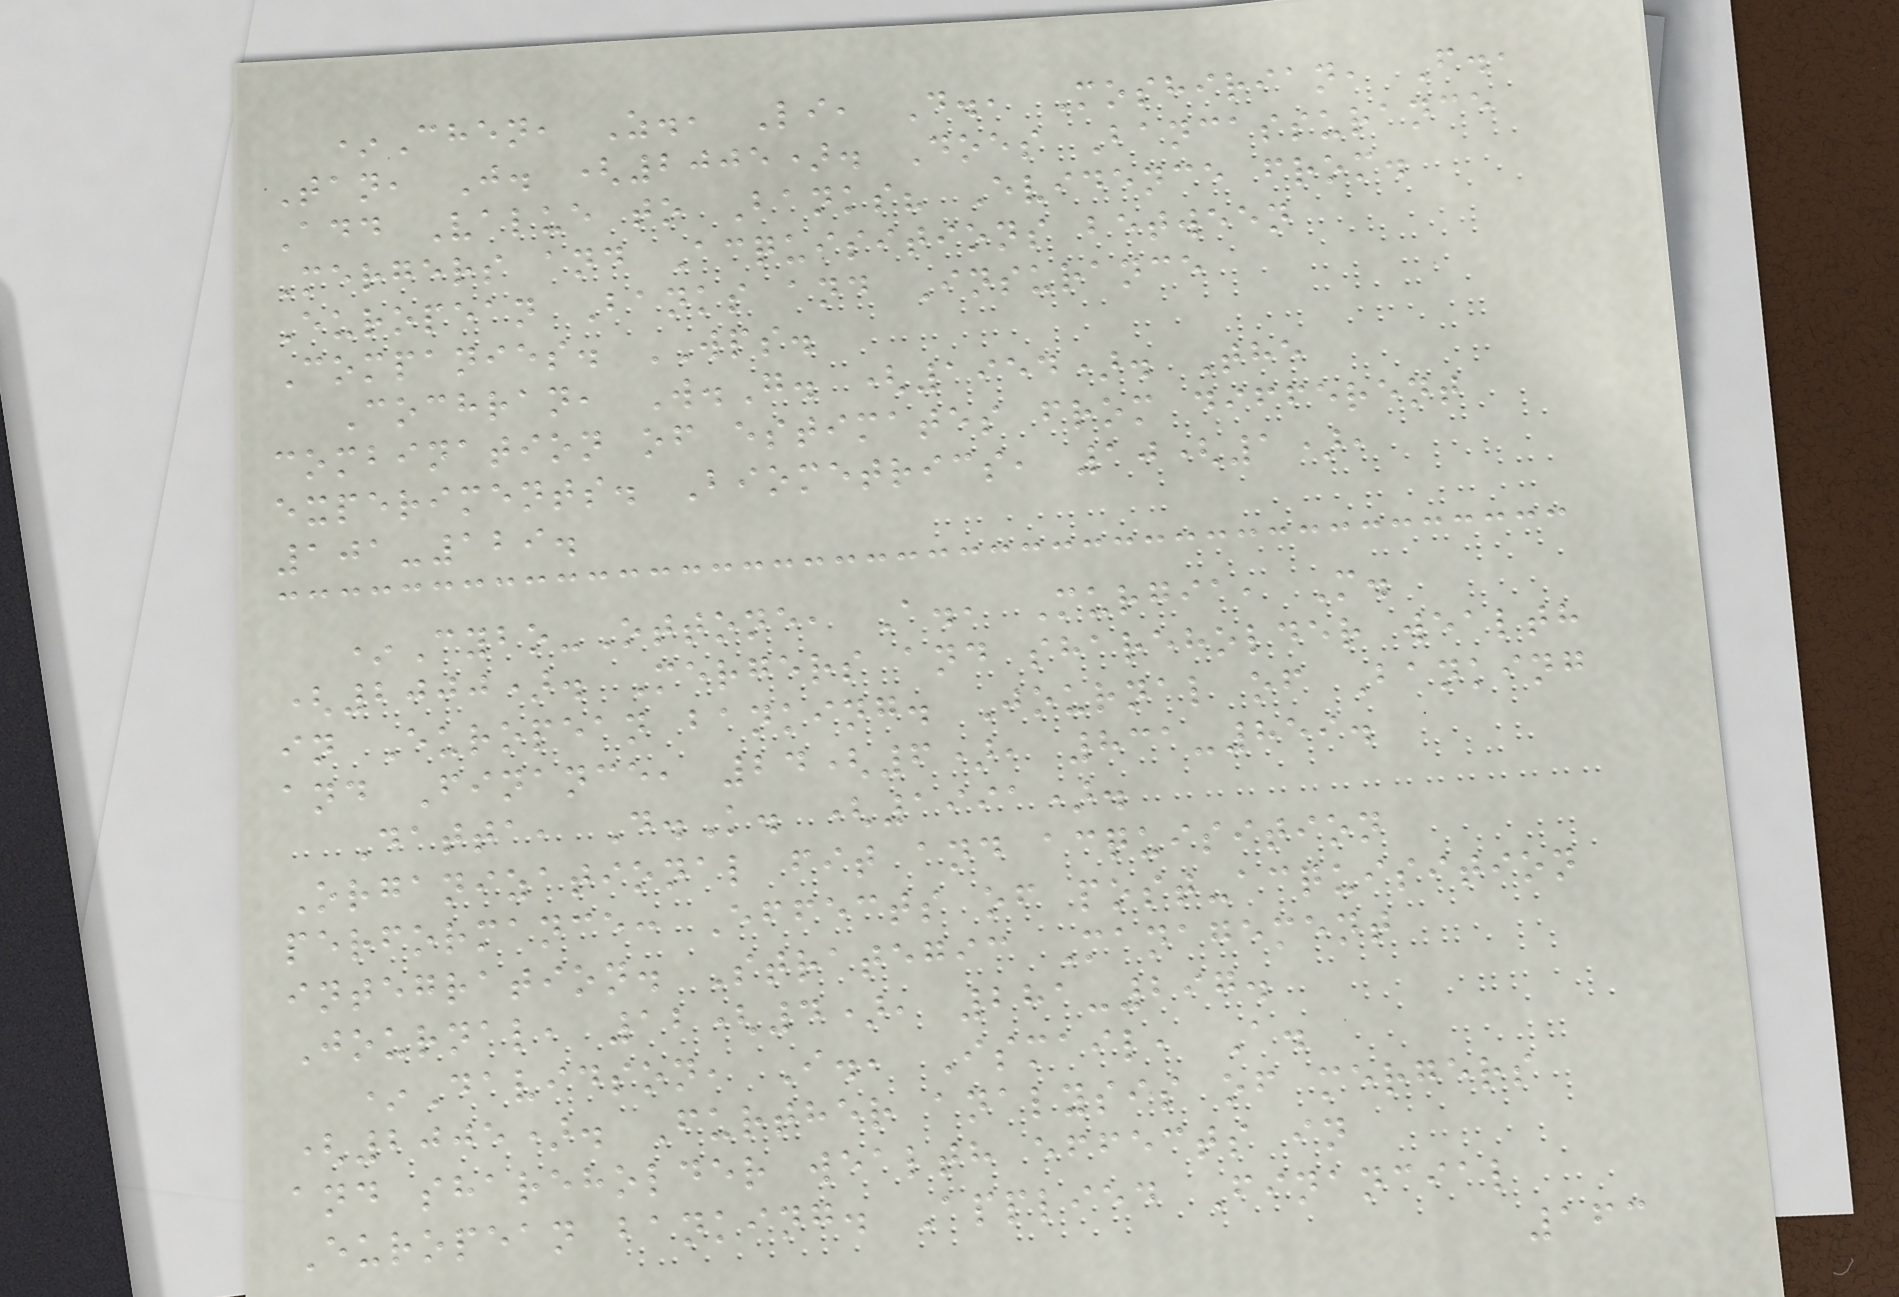*Chen, Z., Li, D., Moshirian, F.,
Tan, J. (2005). Does Bancassurance
Add Value to Banks? Evidence from.
Mergers and Acquisitions between
European Banks and Insurance
Companies. WPS.
Cochran, W.G. (1954). The
combination of estimates from different
experiments. Biometrics, 10(1),
101-129.
*Cybo-Ottone, A., Murgia, M.
(2000). Mergers and shareholder wealth
in European banking. Journal of Banking
and Finance, 24(6), 831-859.
Datta, D.K. (1991).
Organizational fit and acquisition
performance: Effects of post-acquisition
integration. Strategic Management
Journal, 12(4), 281-297.
*Davidson, I., Ismail, A.
(2005). Further analysis of mergers
and shareholder wealth effects in
European banking. Applied Financial
163
